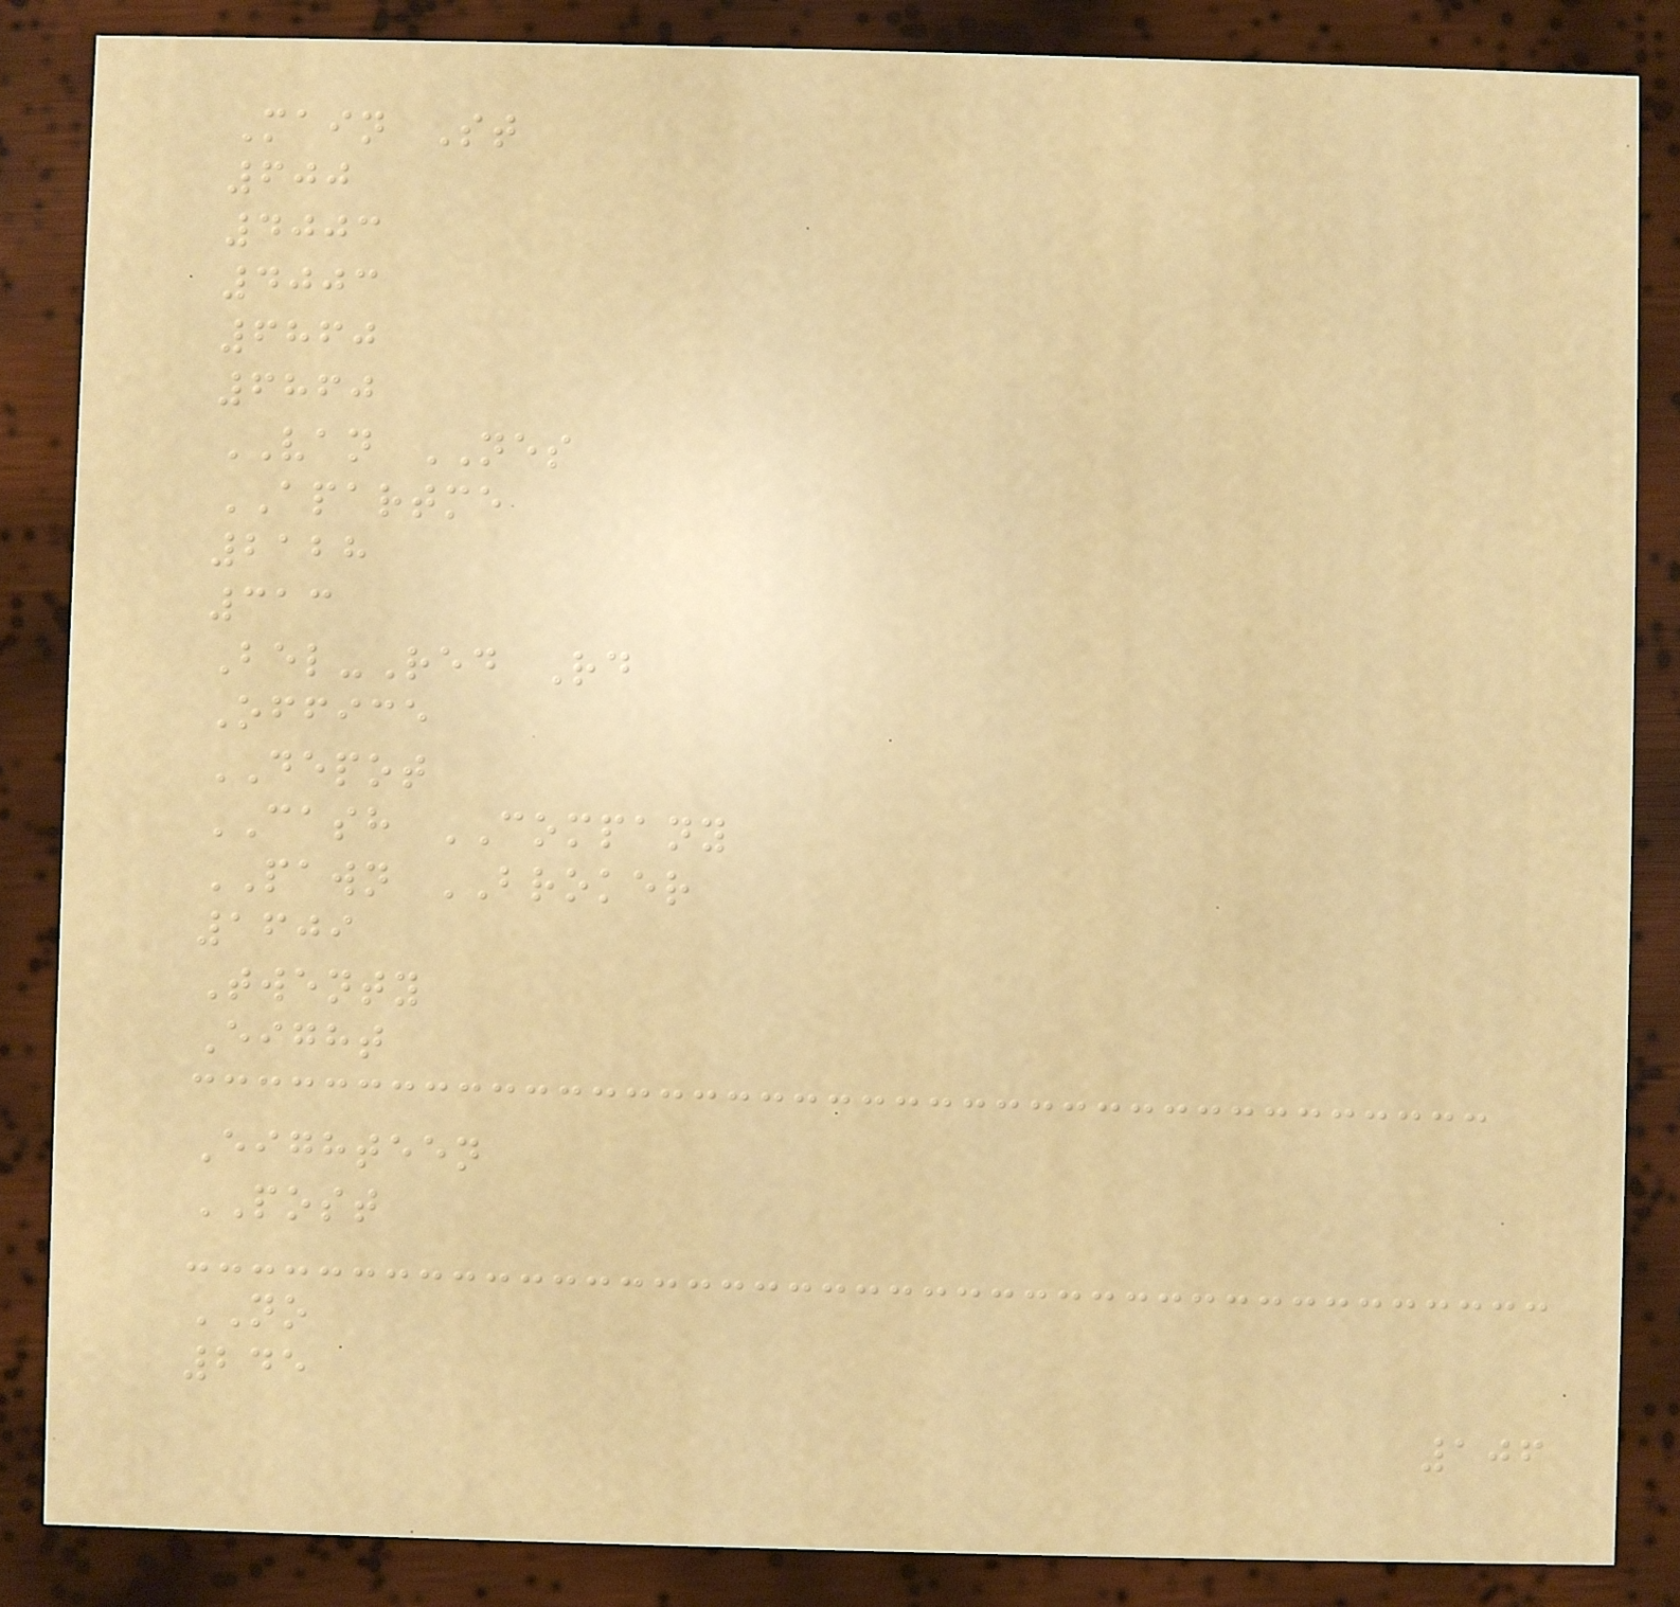Main St
600
4003
4003
6860
6860
VAN NES
APARTME
2128
313
Bel-Red Rd
Office
DEPOT
CASH COMPANY
PAWN BROKER
1609
Twenty
Eight
Eighteen
POST
NO
245
106
